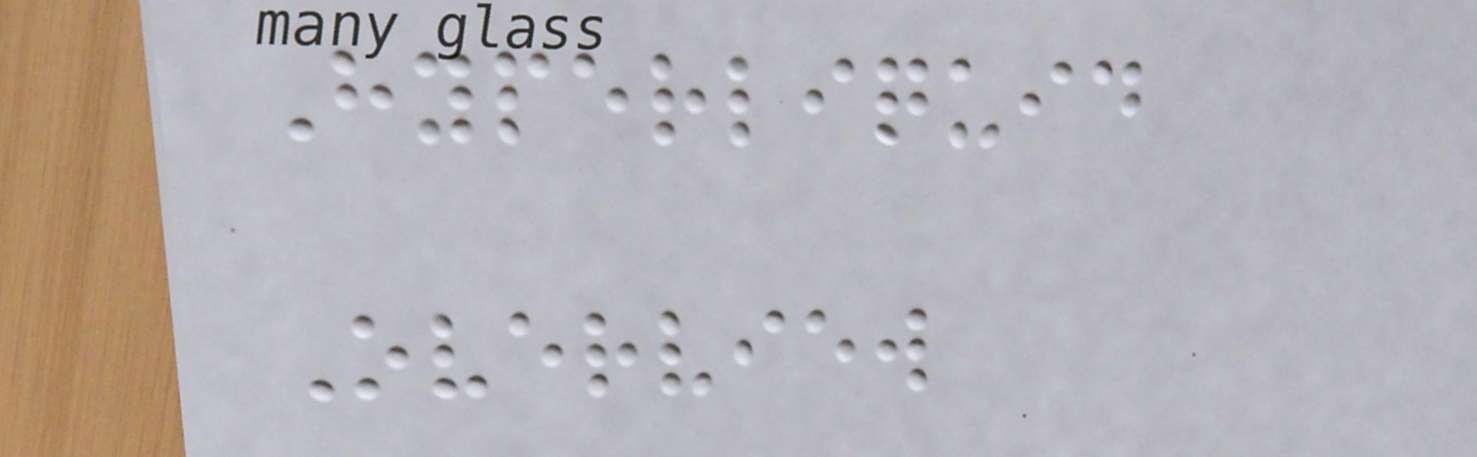Hyperliquid
Overview
